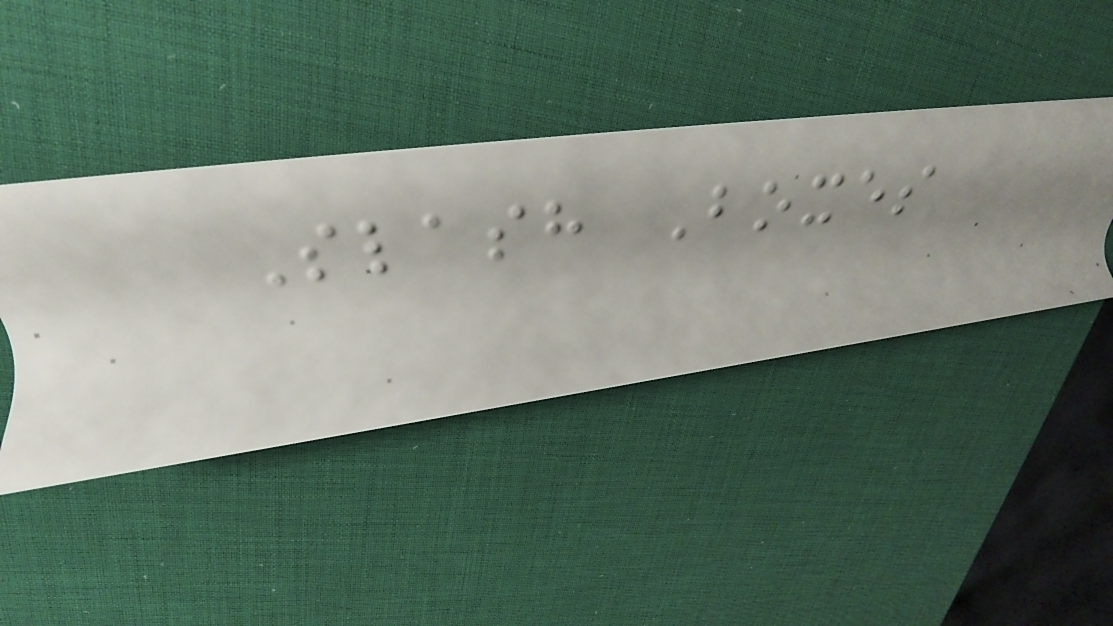Slash Boxes
